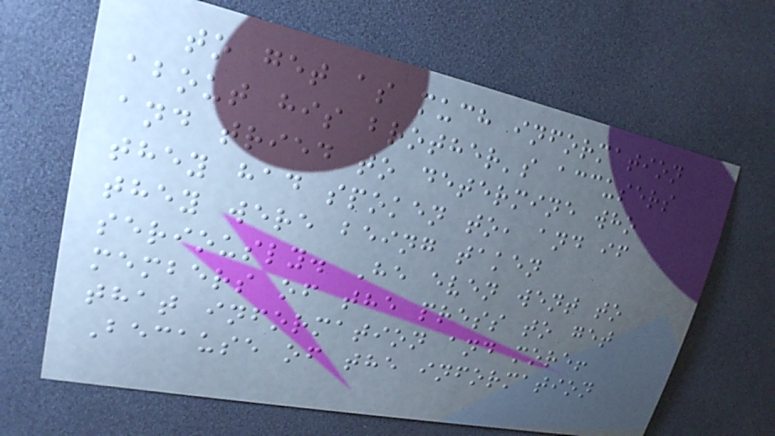to get as much information
about his brother's accusers
and tried to determine who
they had spoken to, and if
they were being taken
seriously. He even went to
members of the press to get
that information and more!
Because of the information
